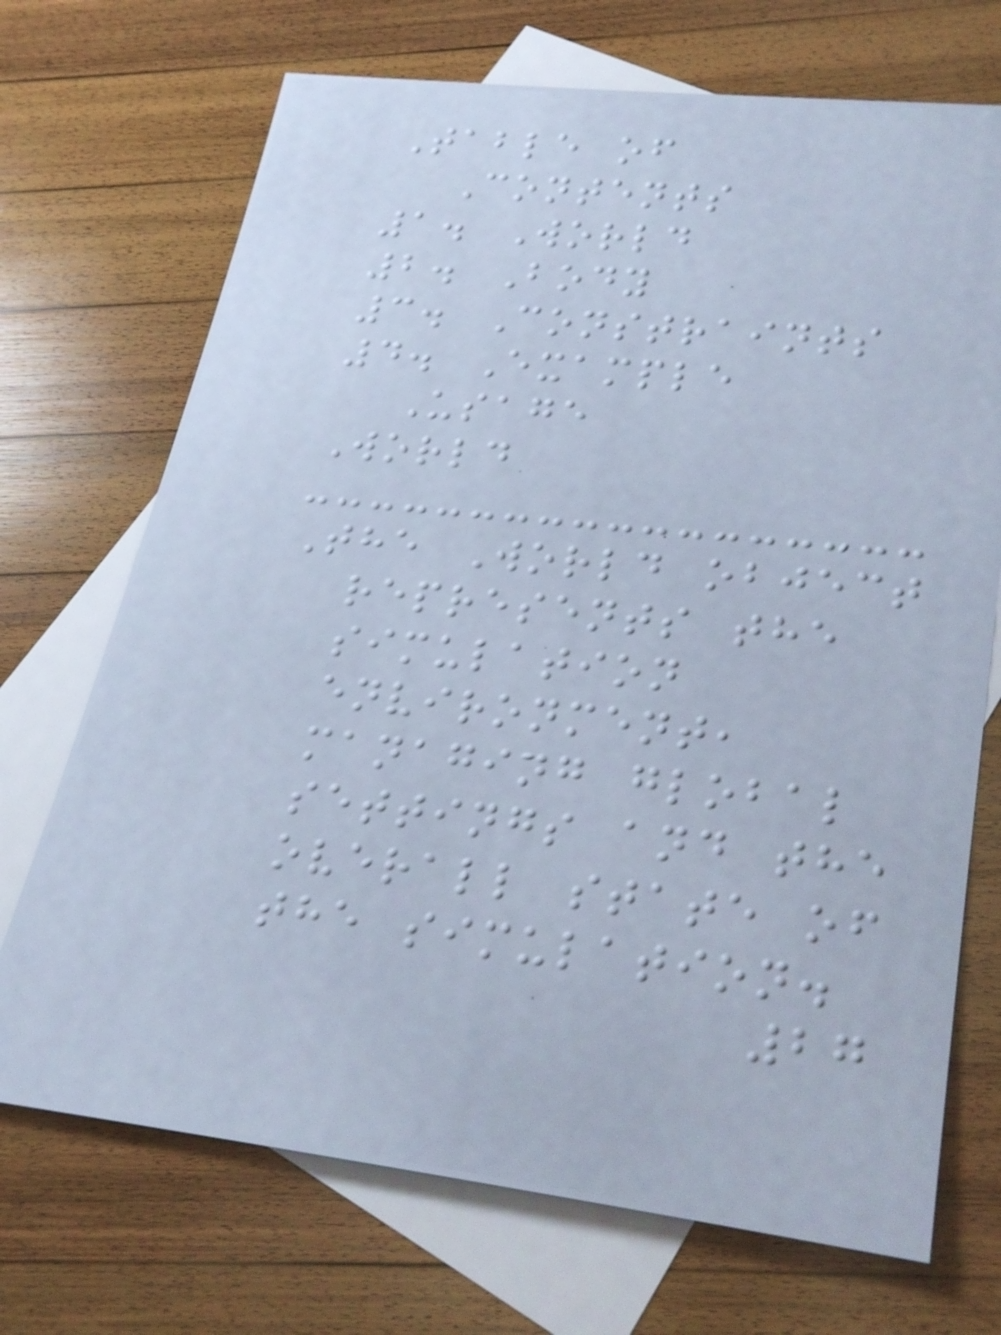Table of
Contents
1. World
2. Body
3. Constraints
4. Example
Usage
World
The World object
represents the
simulation
environment,
managing global
settings and the
overall state of
the simulation.
27
